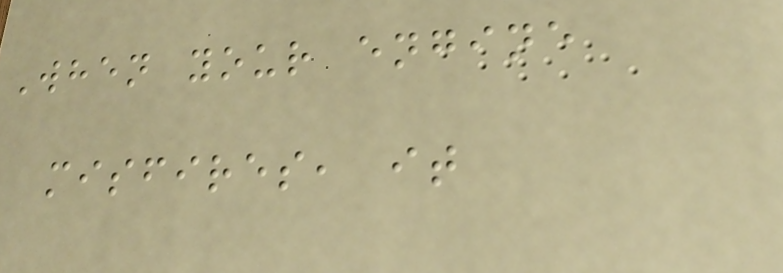When your engine
misfires, it
